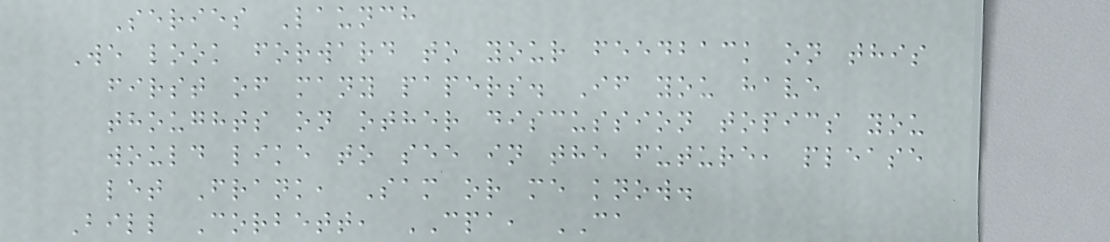Series Launch
We look forward to your feedback on this
first of many papers. If you have
thoughts on other discussion topics you
would like to see in the future, please
let Frank, Sam or me know.
Bill Corbett, CPA, CA
